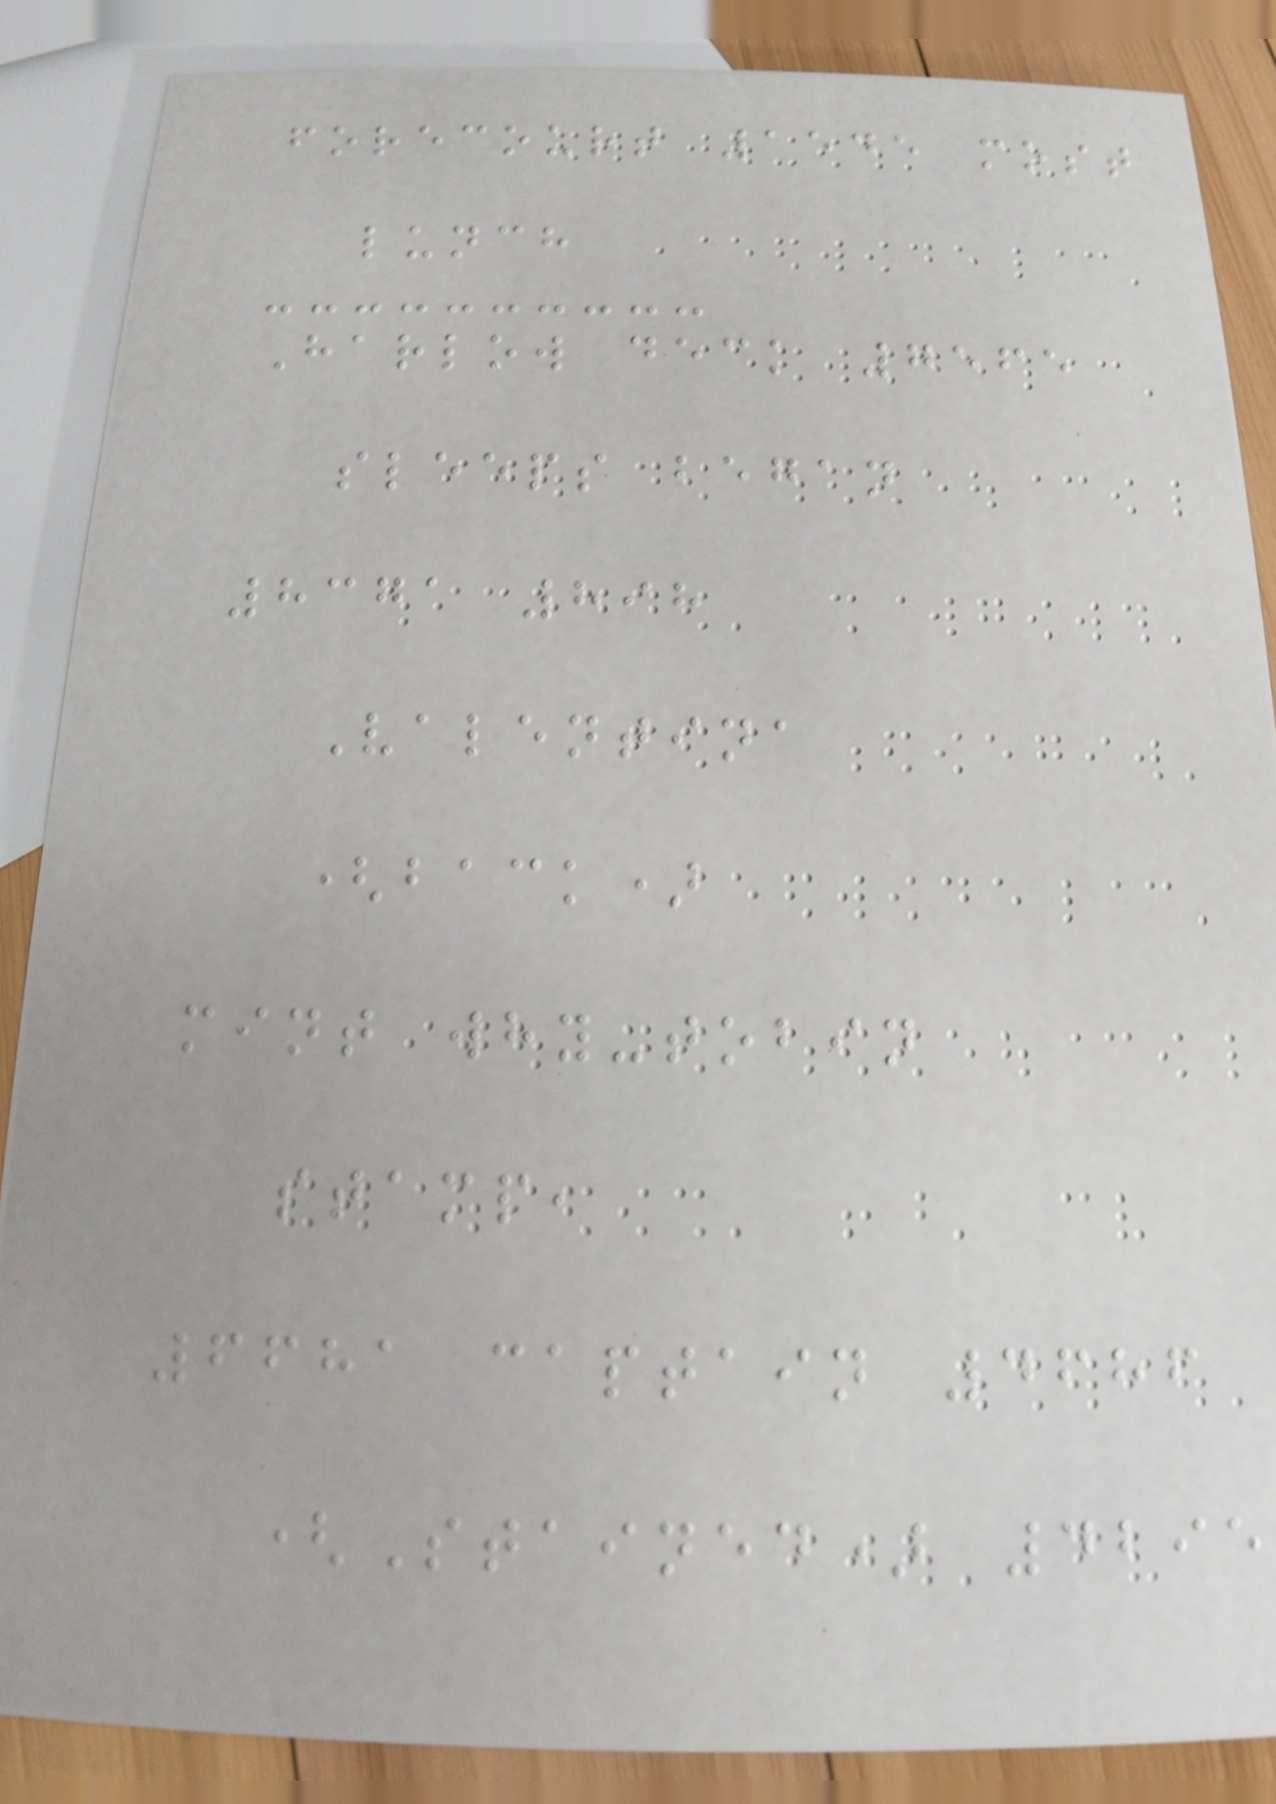forecourt 1545 most
lunch
Harlow deck 7565
sleeps began
8371 898
Valentina
(back)
mint why-tobin
stamp,
6681 captain 4686
(Stained) 4295
